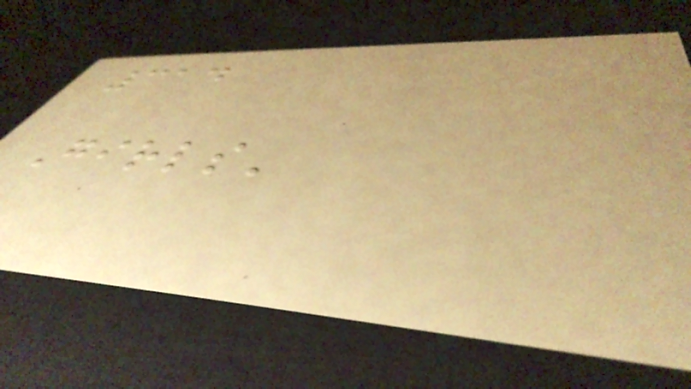314
Girls'
